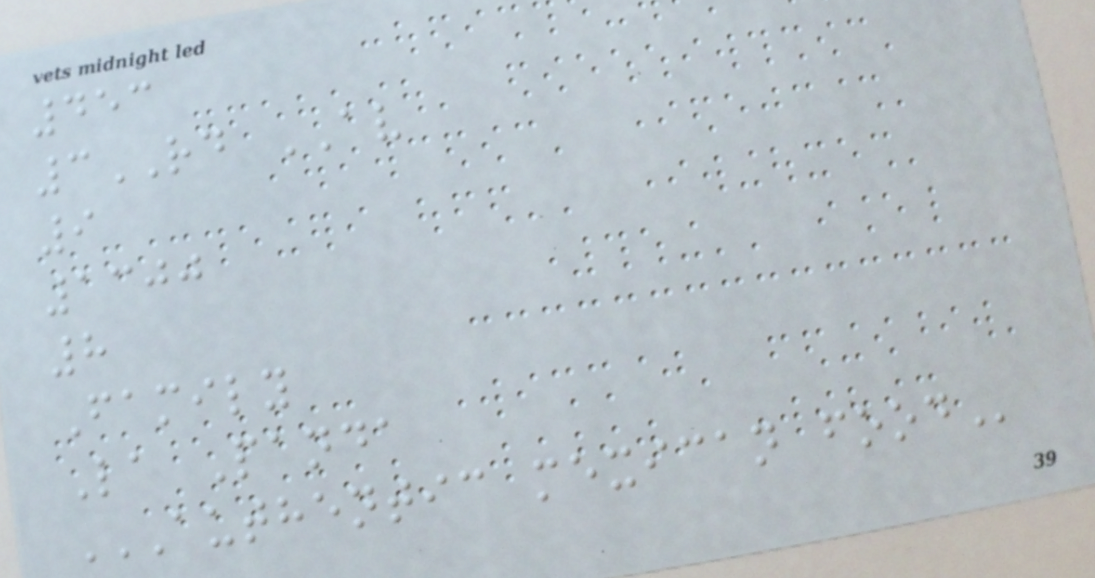453
3RD AV
9
1300
8
Family
La Panda
AUTHENTIC MEXICAN FOOD
